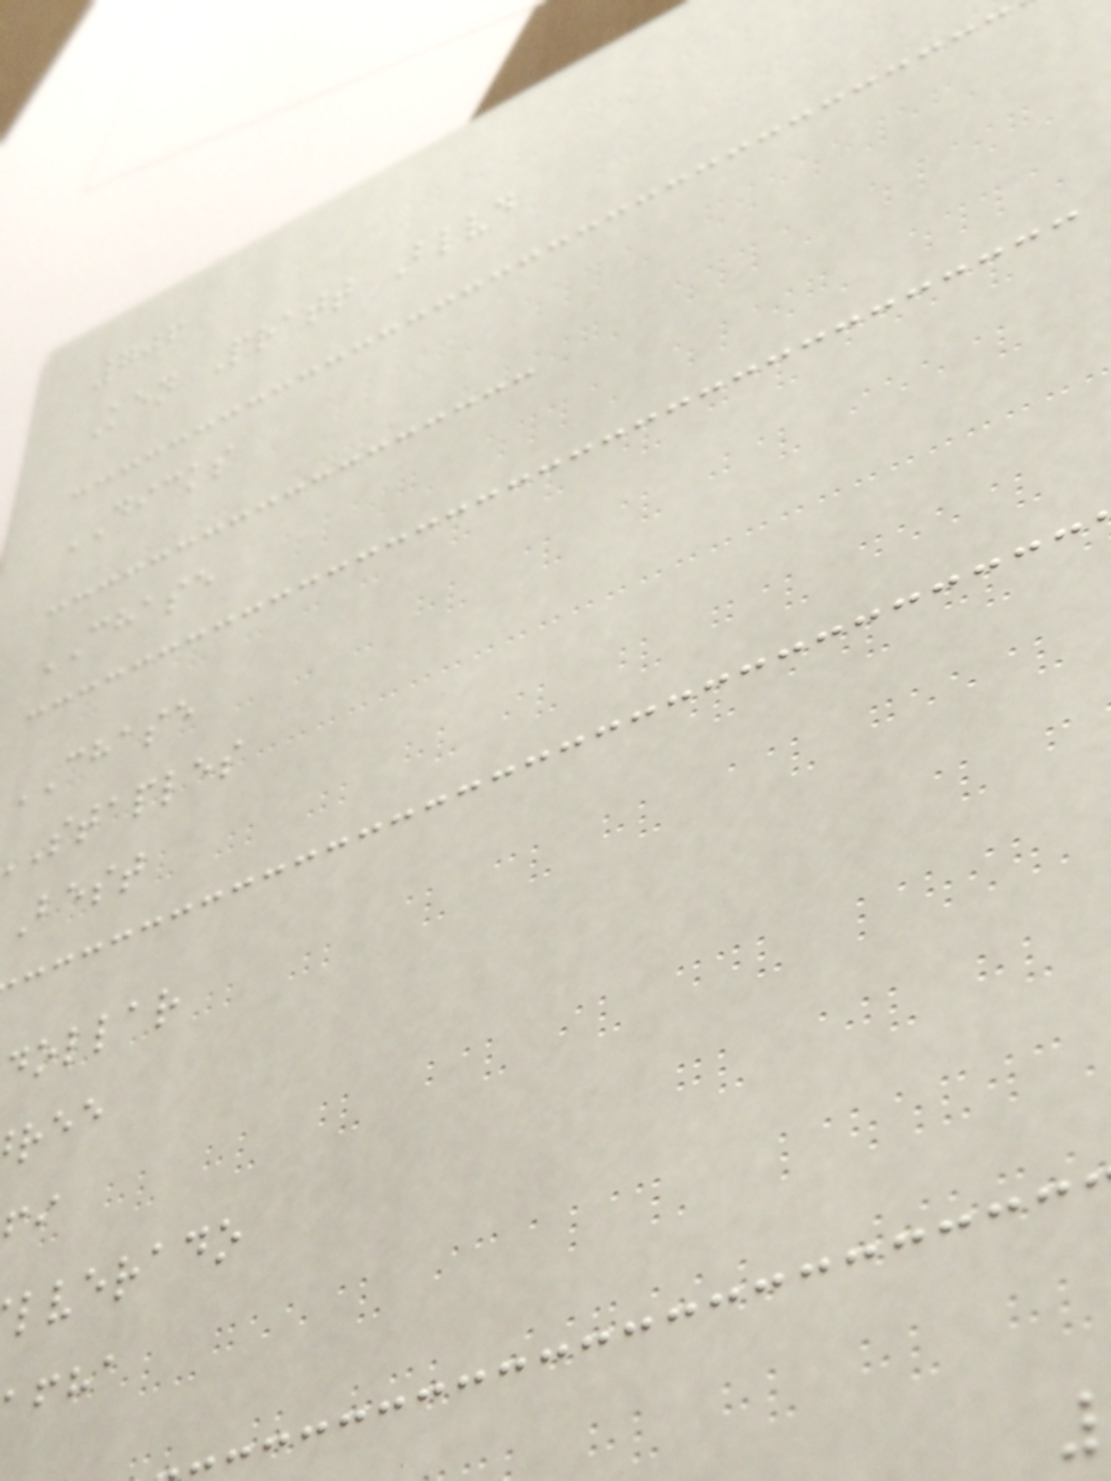706
Ken Pratt Blvd
DICKS
CHASE
CHASE
staples
best
dollar
lverado
